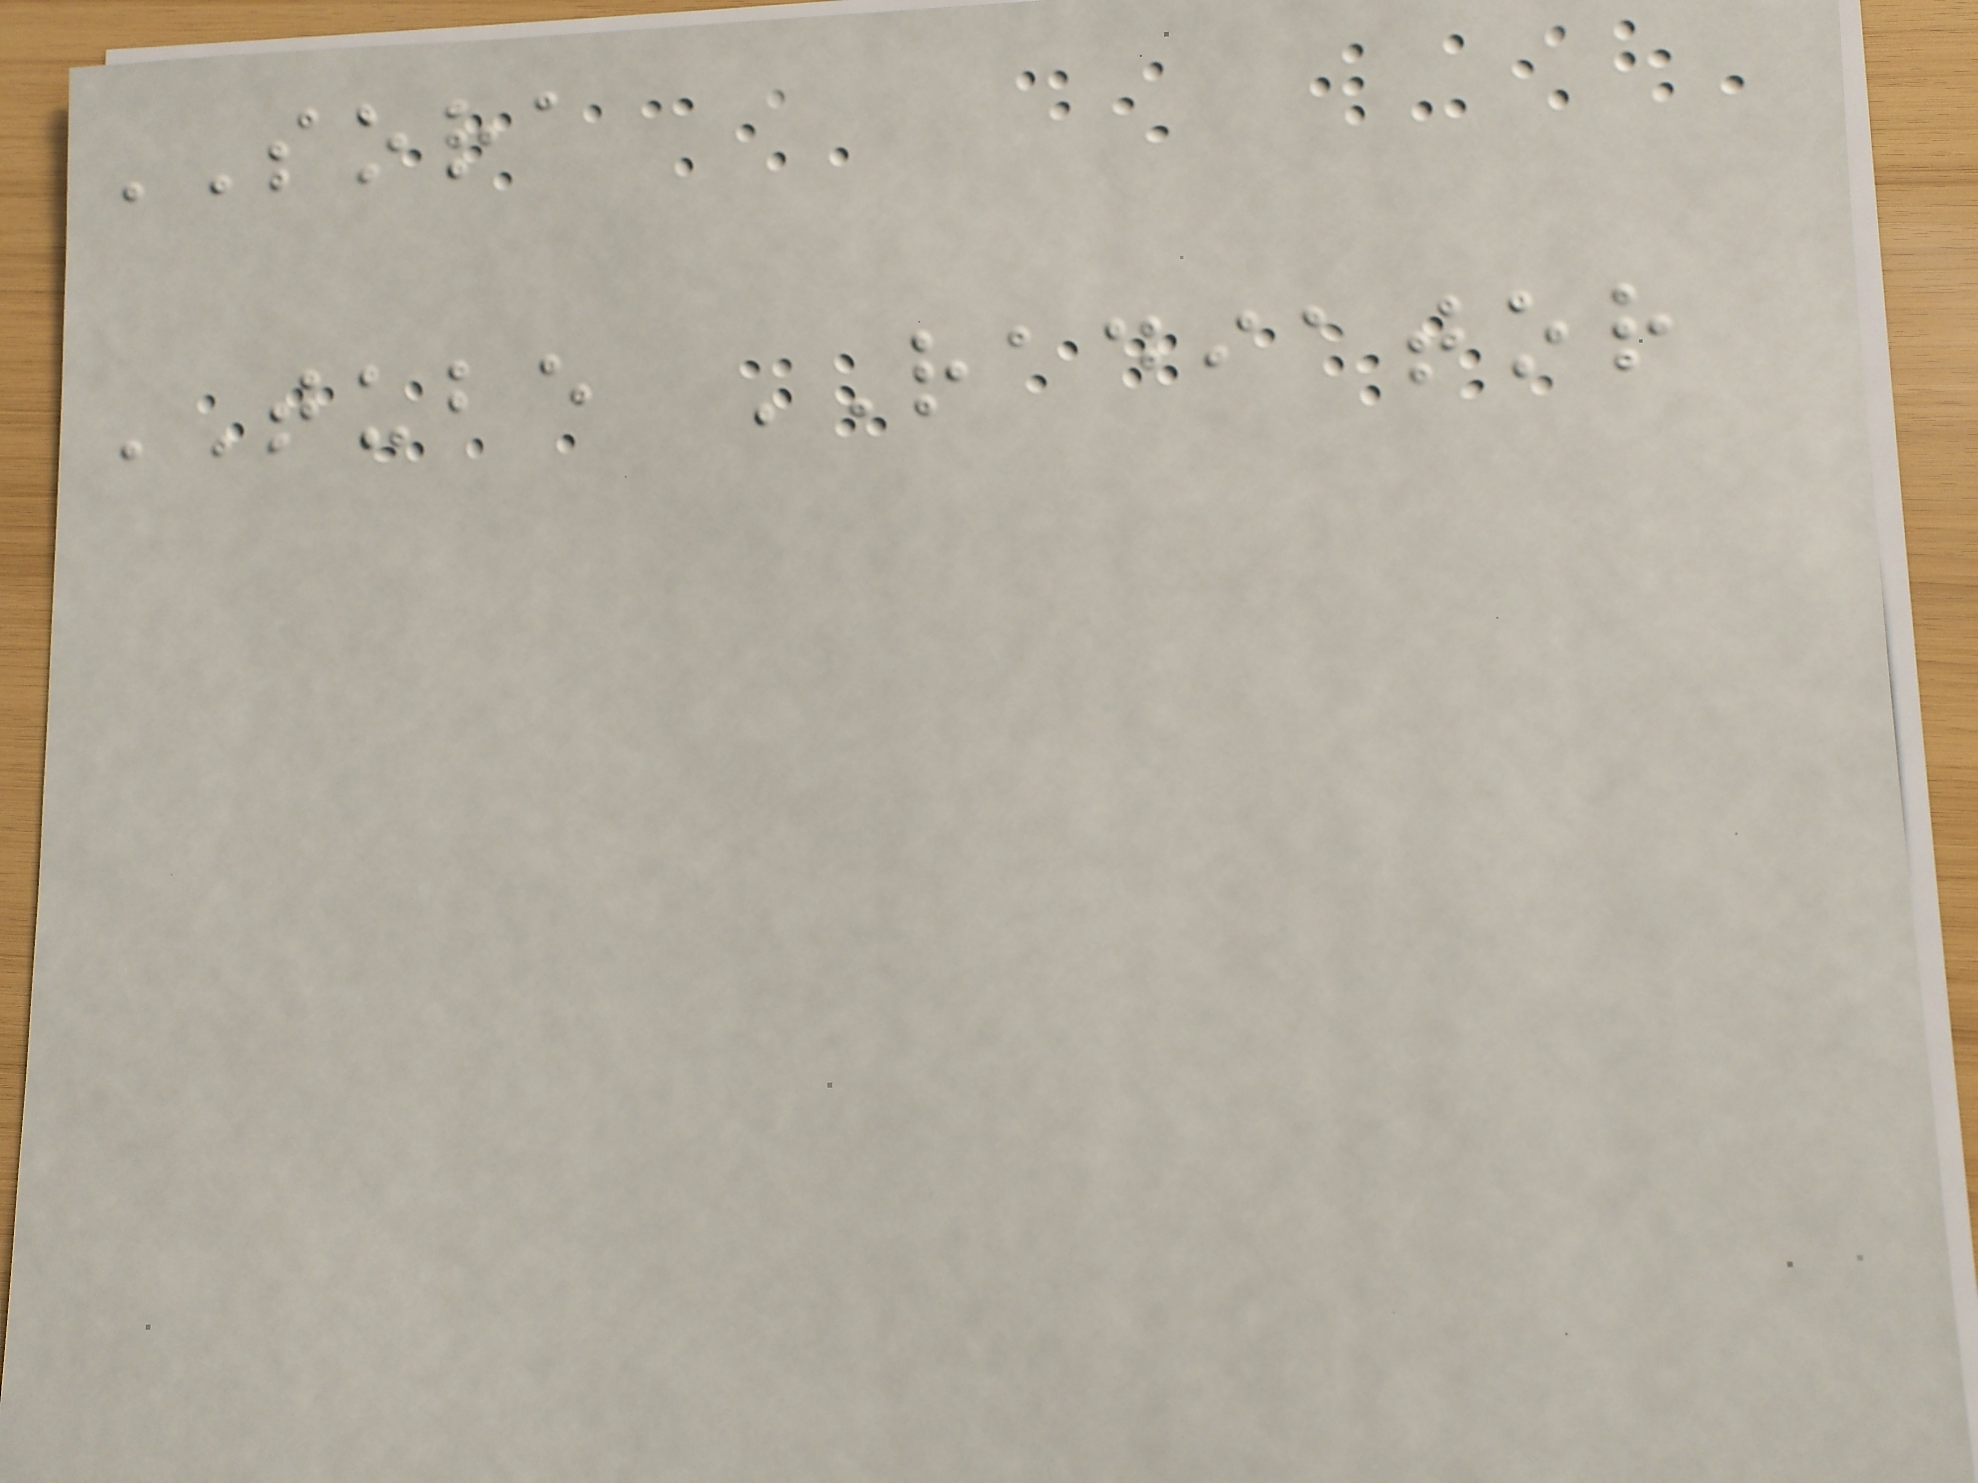SORA
TUBE RADIATOR
